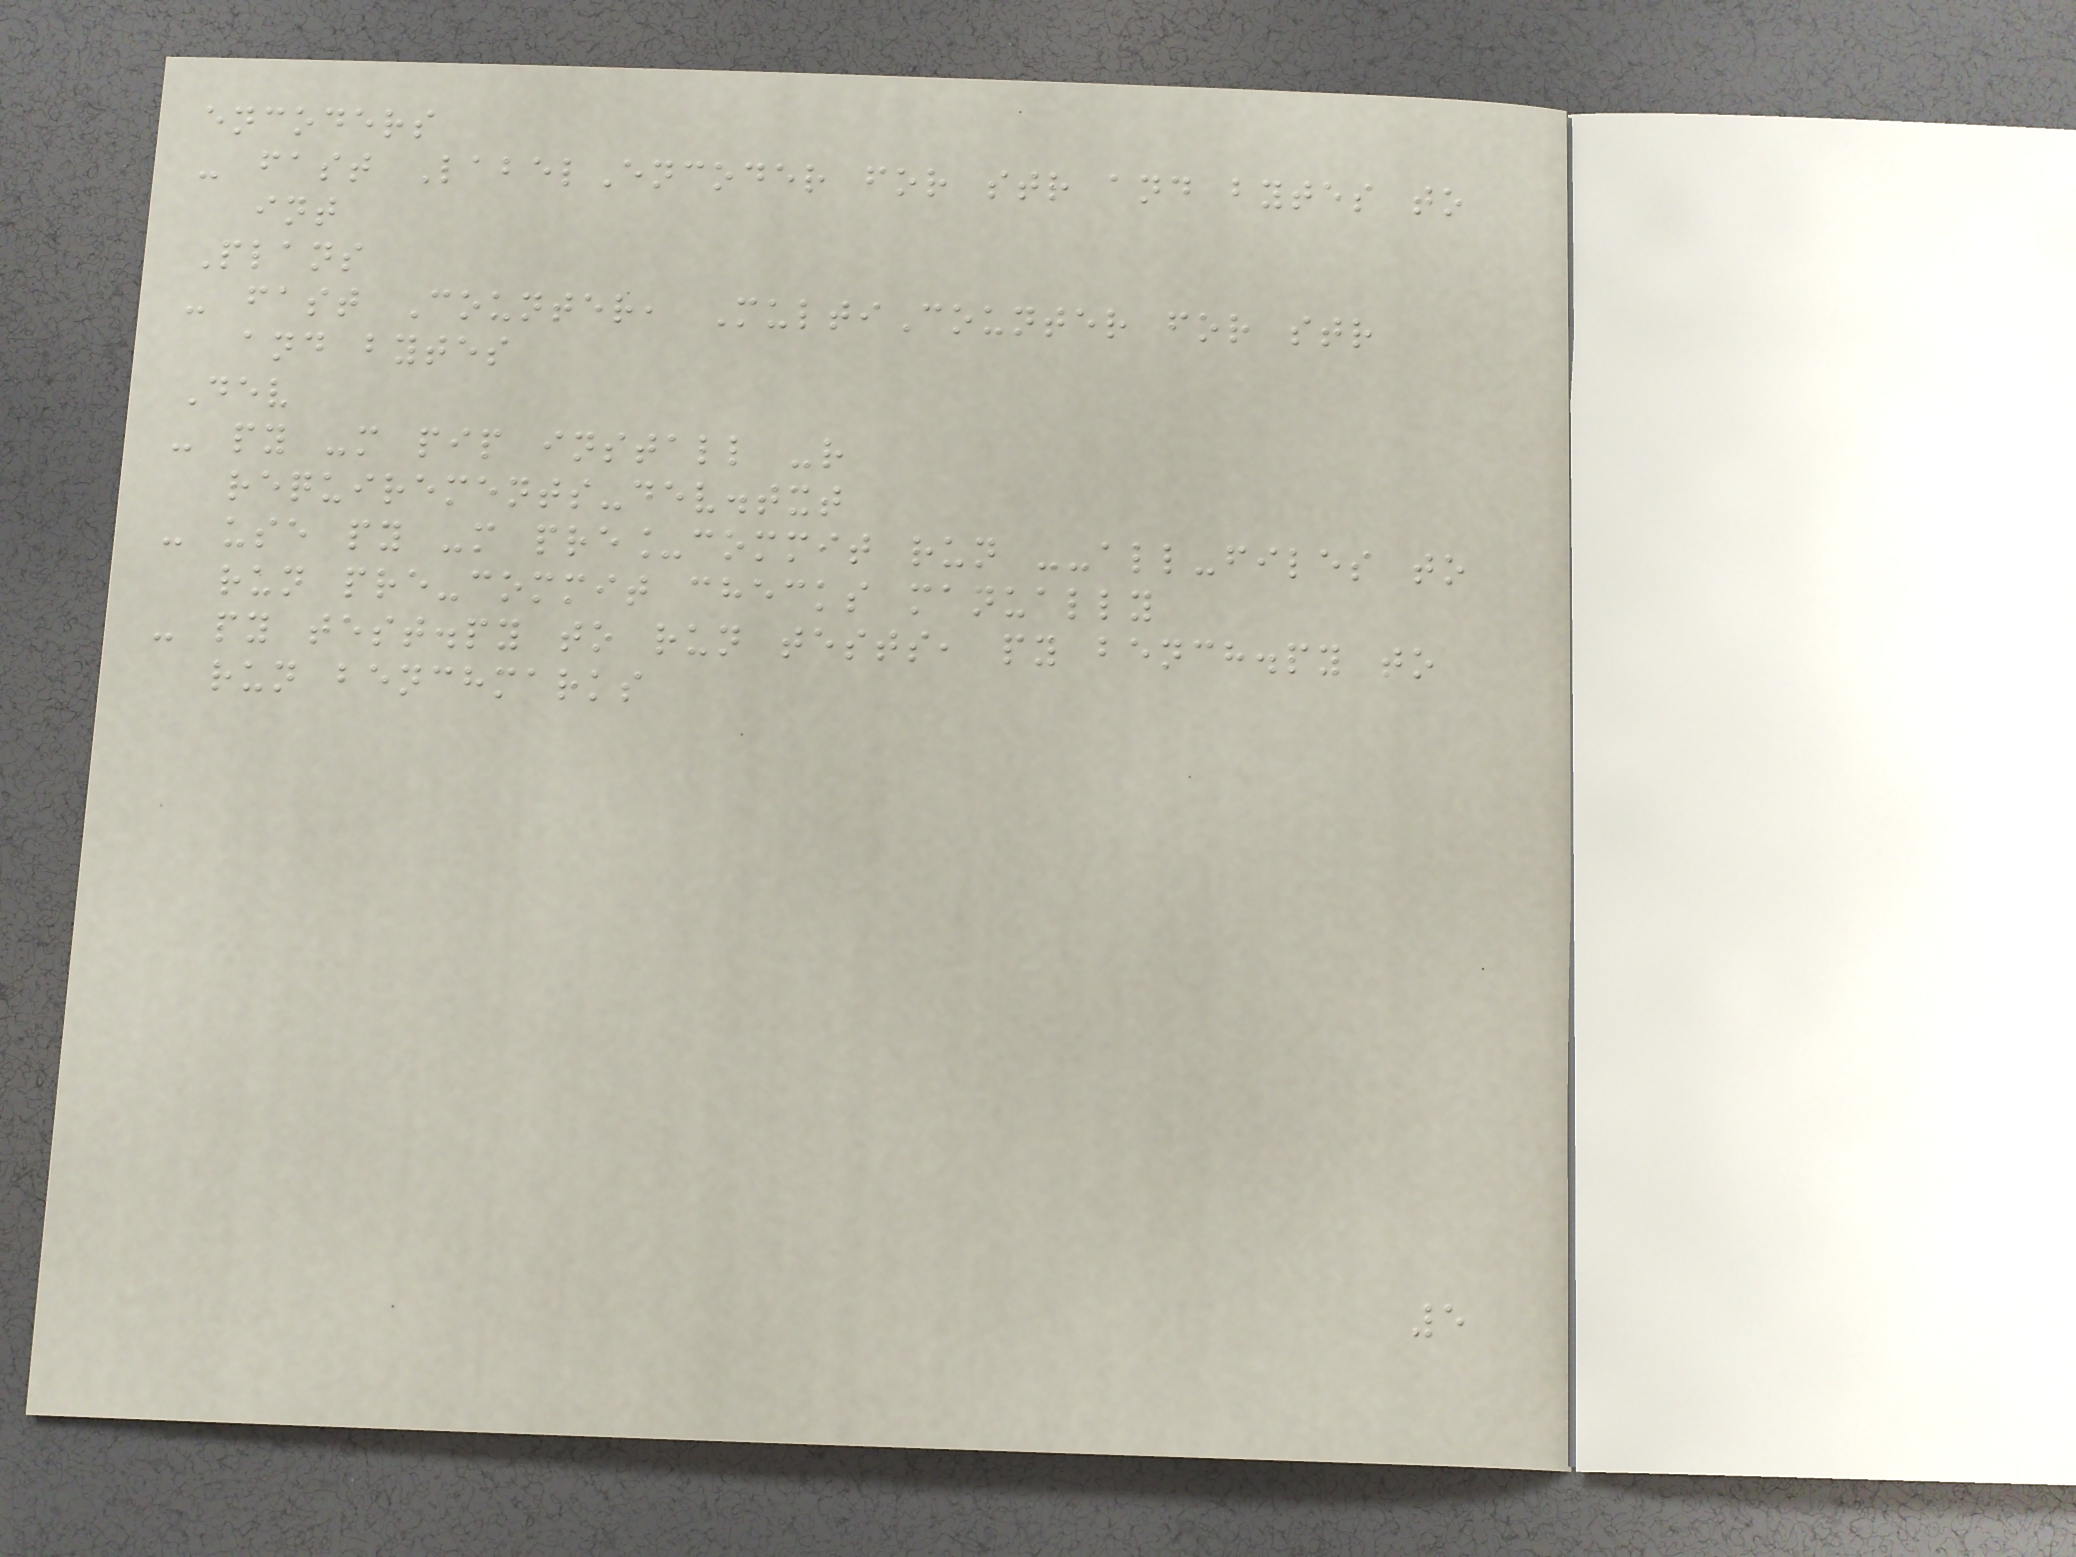encoders
- fast LabelEncoder for str and bytes to
int
Plans
- fast Counter, MultiCounter for str
and bytes
Dev
- py -m pip install -r
requirements-dev.txt
- use py -m pre_commit run --all-files to
run pre-commit checks manually
- py test.py to run tests, py bench.py to
run benchmarks
5
